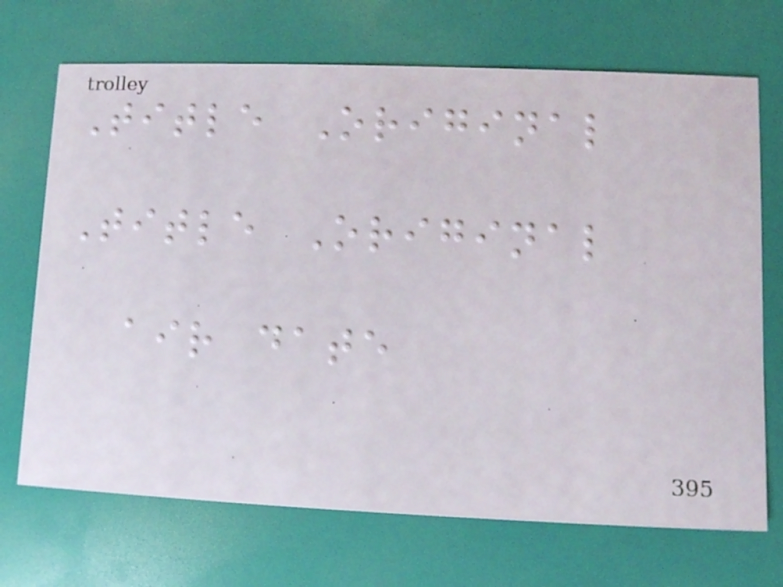Title Original
Title Original
air date
